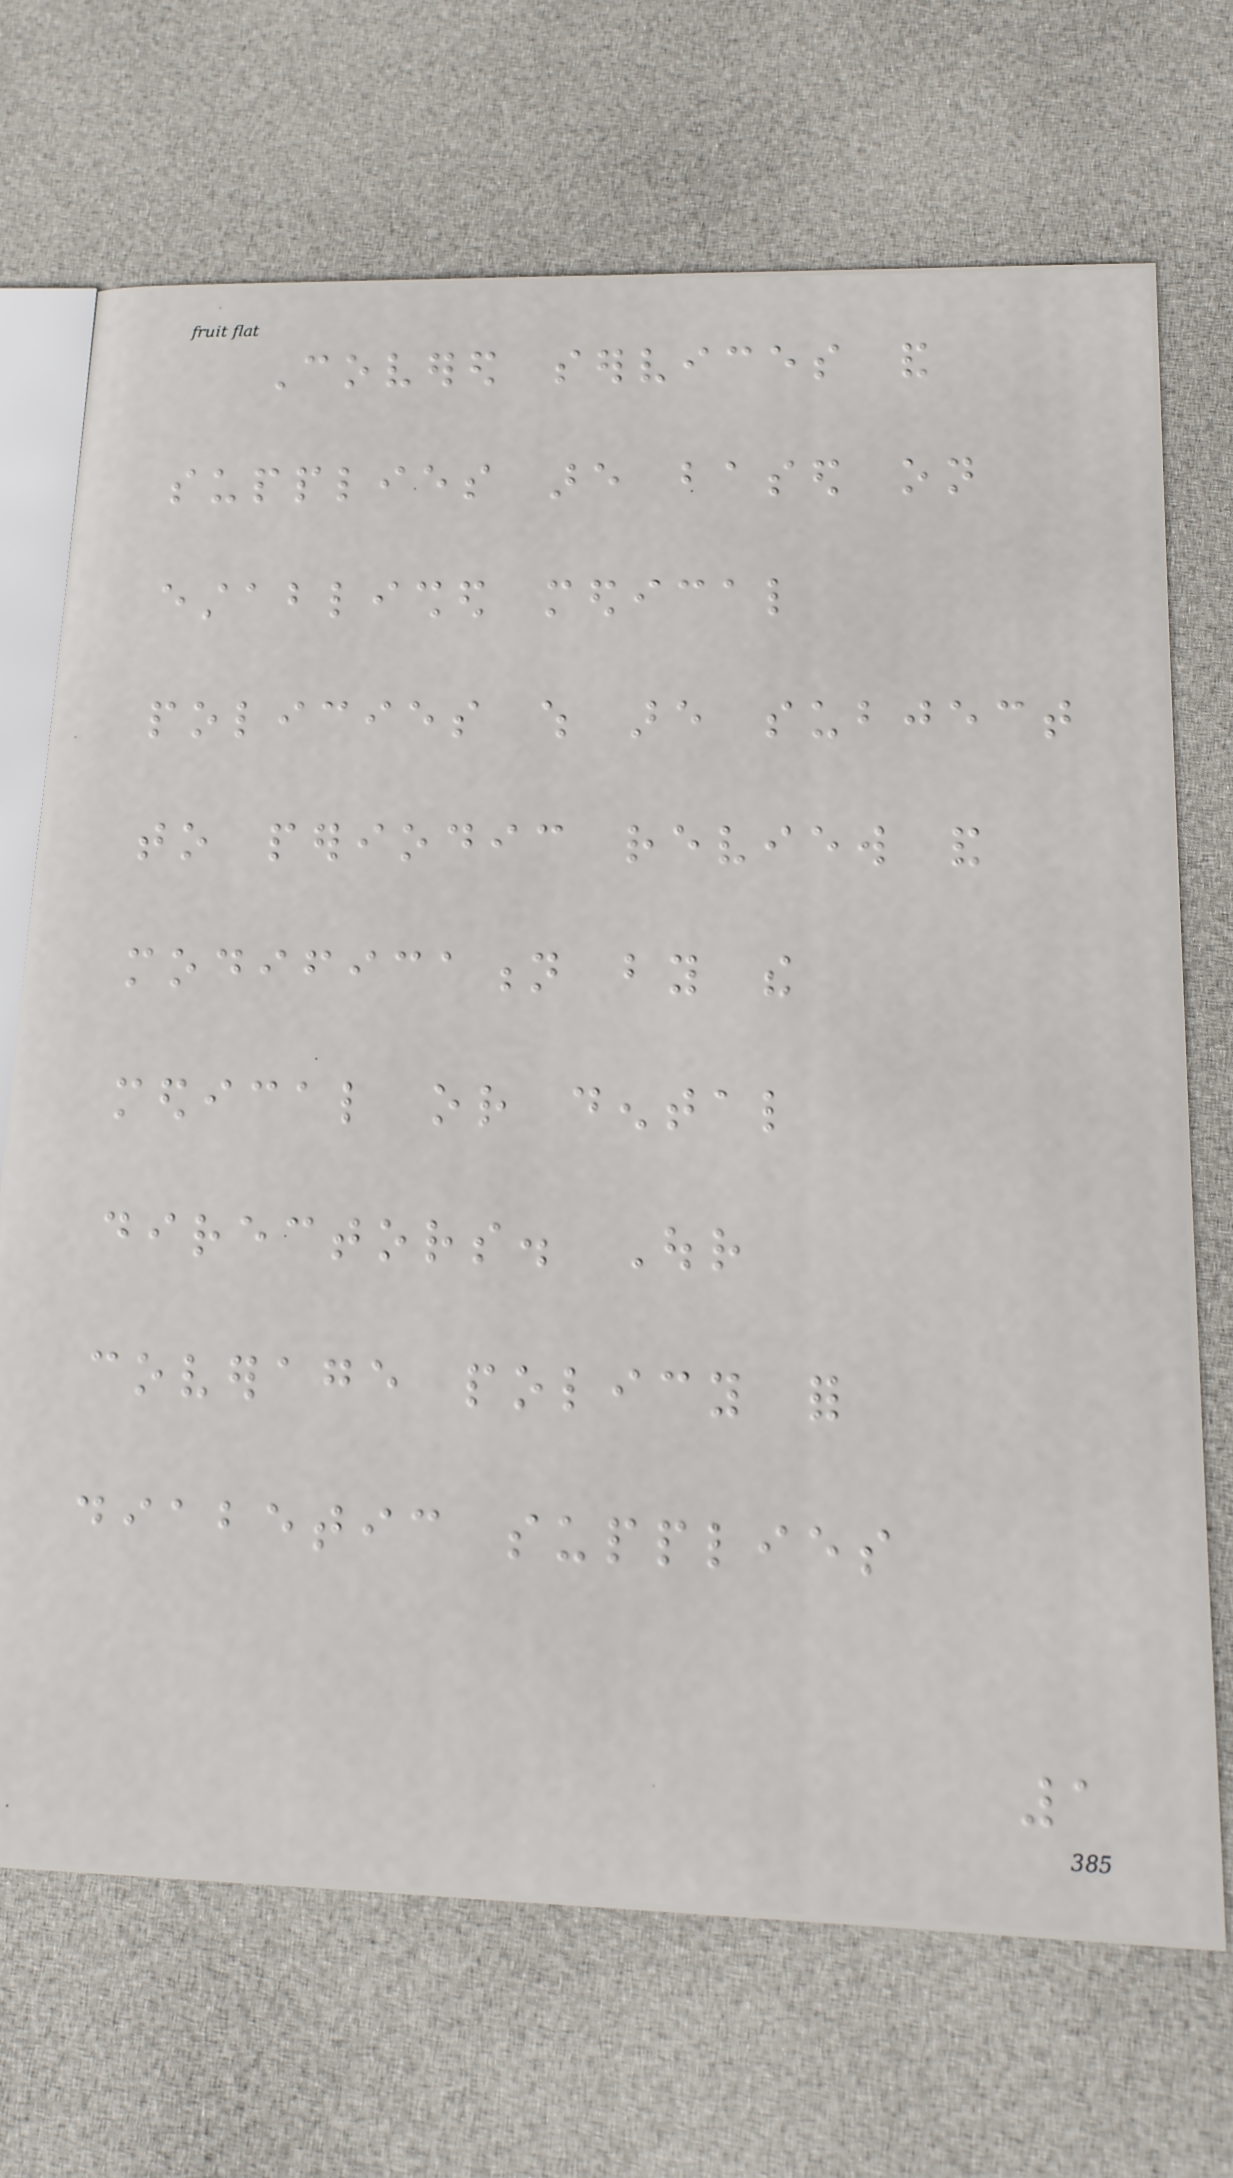Covered services and
supplies are based on
established medical
policies which are subject
to periodic review and
modification by the
medical or dental
directors. Our
coverage policy for
diabetic supplies
1
